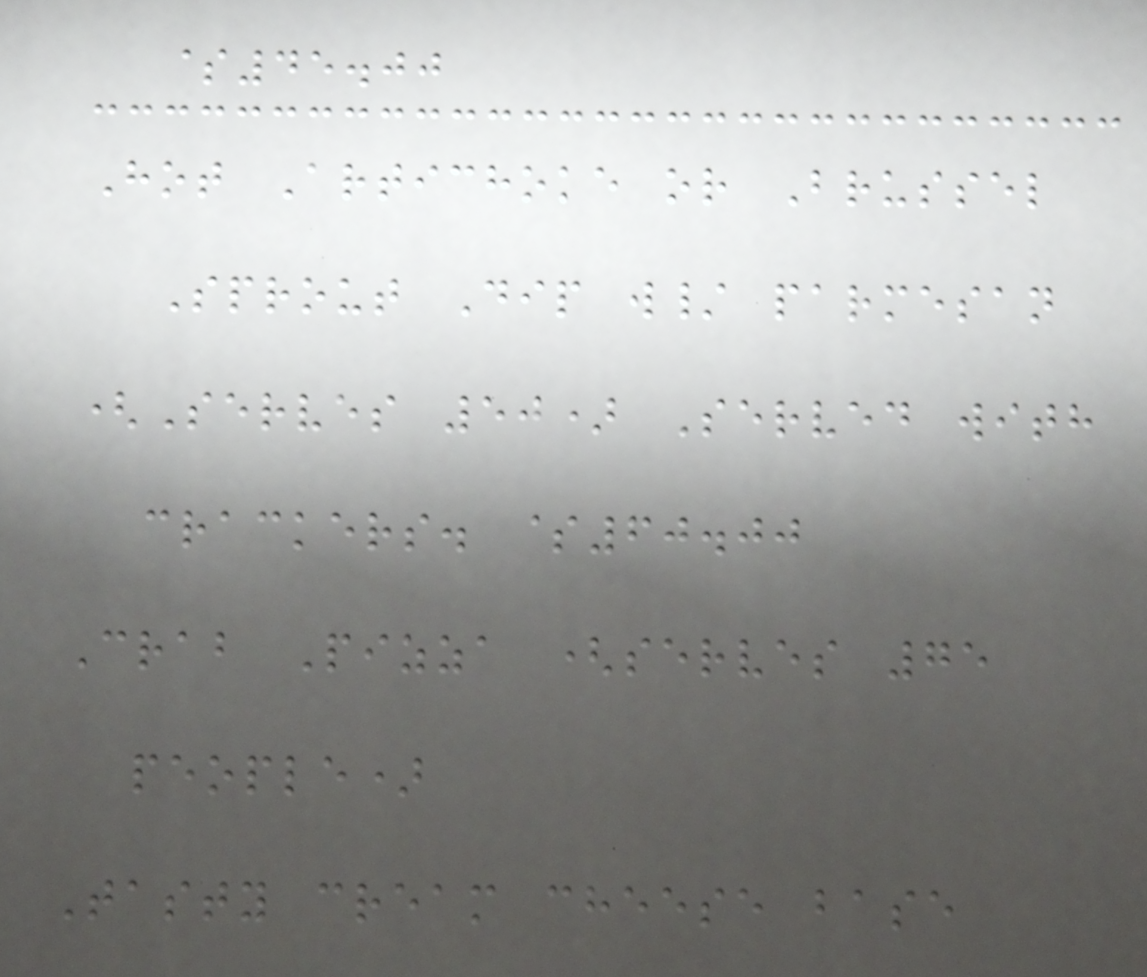$45.00
Hot Artichoke or Brussel
Sprout Dip w/ parmesan
(Serves 50) Served with
crackers. $60.00
Crab Pizza (serves 75
people)
Tasty cream cheese base
